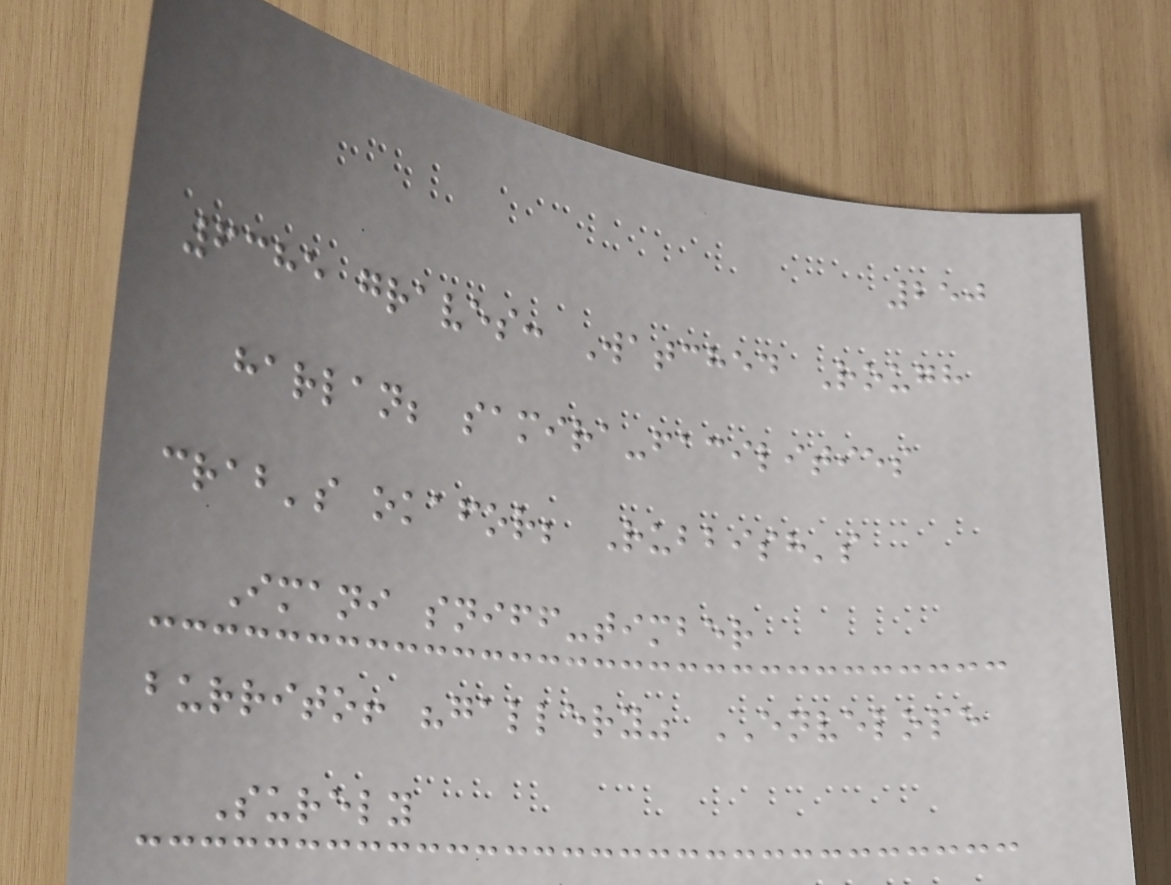250
6385 graves: Watched Rough
harlan; samira-facilities
crab's okafor; Rubbish's
Imani sniff-timber
burrito! "gallery" ENVELOPE
Surely
